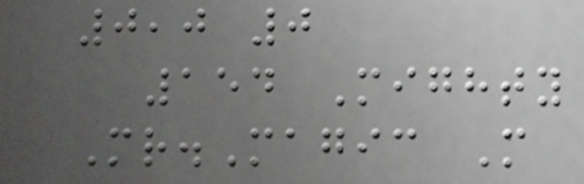0,0 0
154 Mighty
Mr.Magic M
